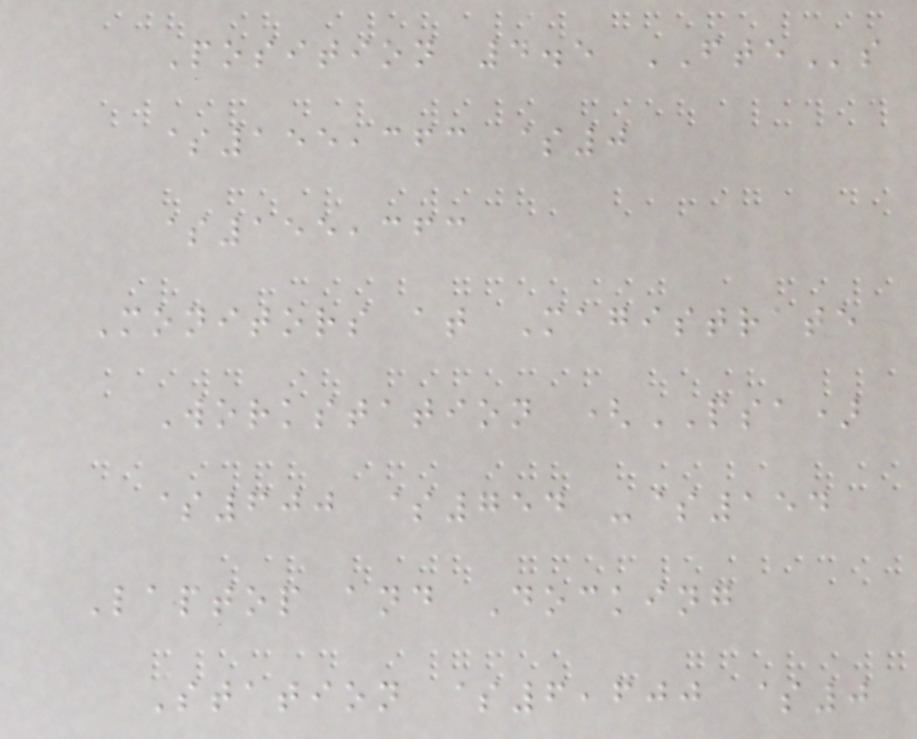Position 4.5 FTEs
$155,363 $0
$155,363
Monitors at Magistrate
Workstation (PSA)
$600 $754 -$154
Laptop and Docking
Station $6,600 $0
